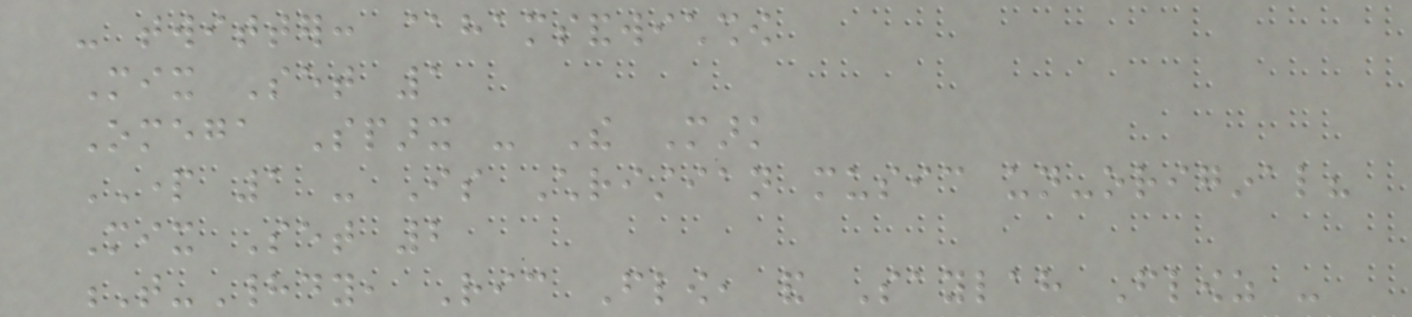- twitter: @hamsandwichshow
Mix Set 1
Omega Sparx - The Mark
PART 1 - Is Christian music un-original?
Mix Set 2
T-Haddy, Ric Flow, and Saylah Flowz -
